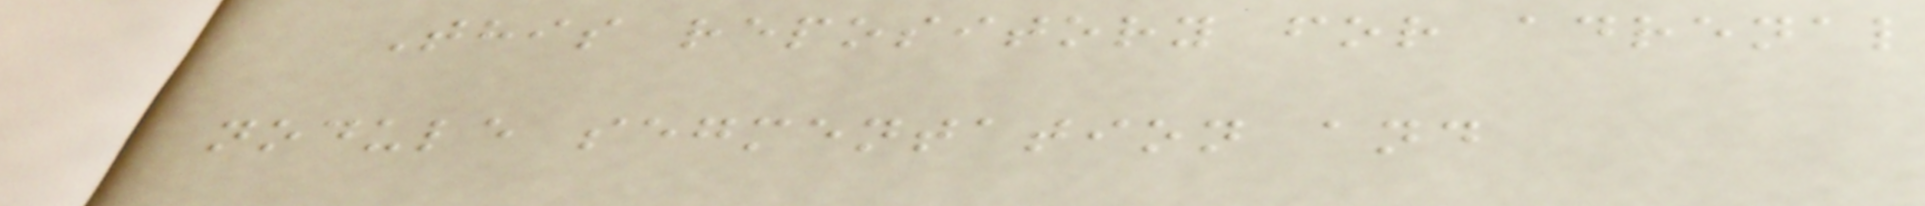This repository for adrenal
nodule segmentation and
